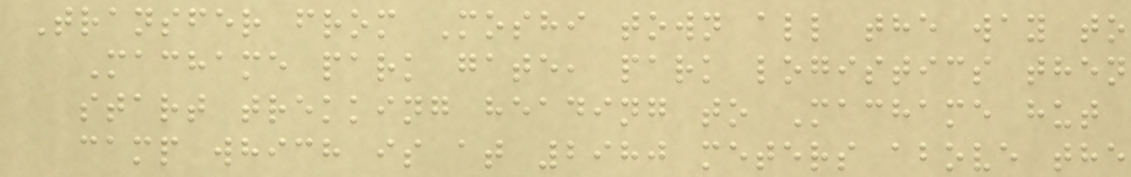Transfer from Moshi town all the way to
Machame park gate, park logistics then
start trekking heading to Machame hut
camp which is at 2980 meters above the
